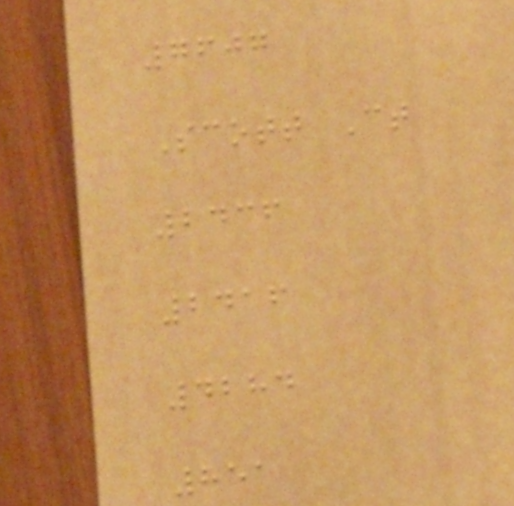7607
Scott Ct
2436
2416
4284
851
